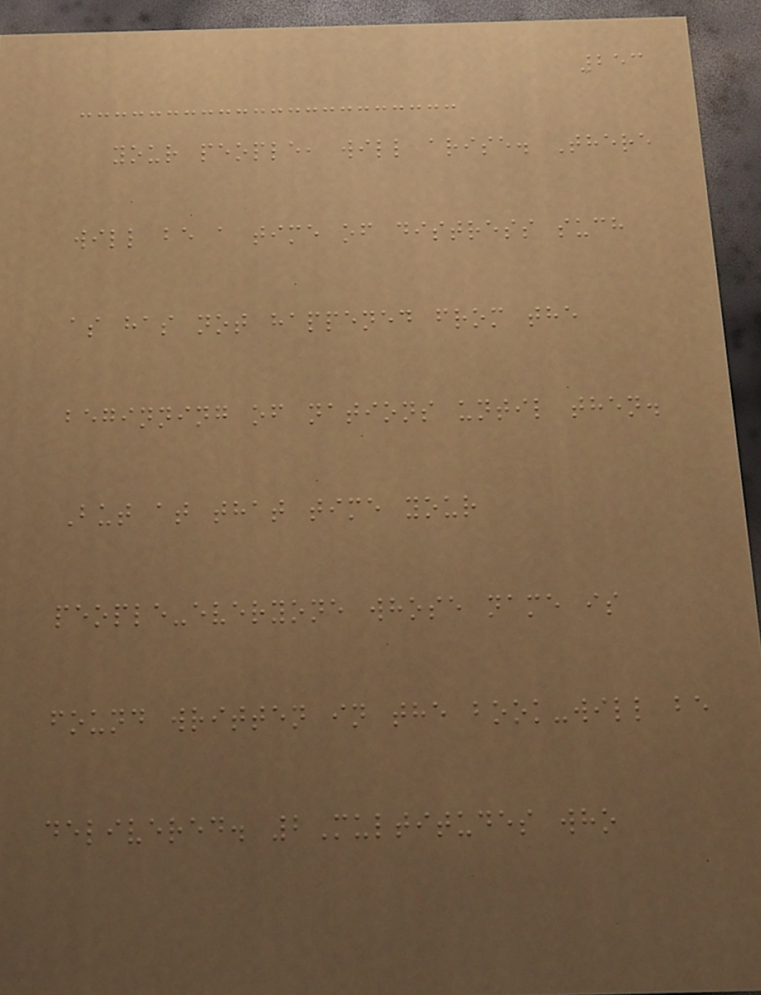253
your people, will arise. There
will be a time of distress such
as has not happened from the
beginning of nations until then.
But at that time your
people-everyone whose name is
found written in the book-will be
delivered. 2Multitudes who
